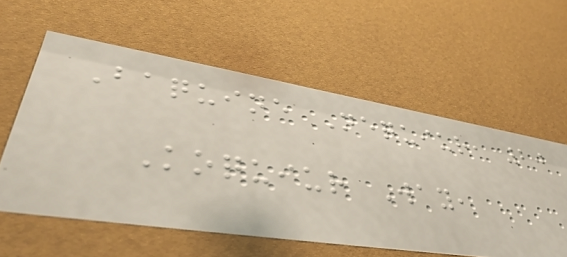Baquine Nequiur, 20
Koquiur Way,
